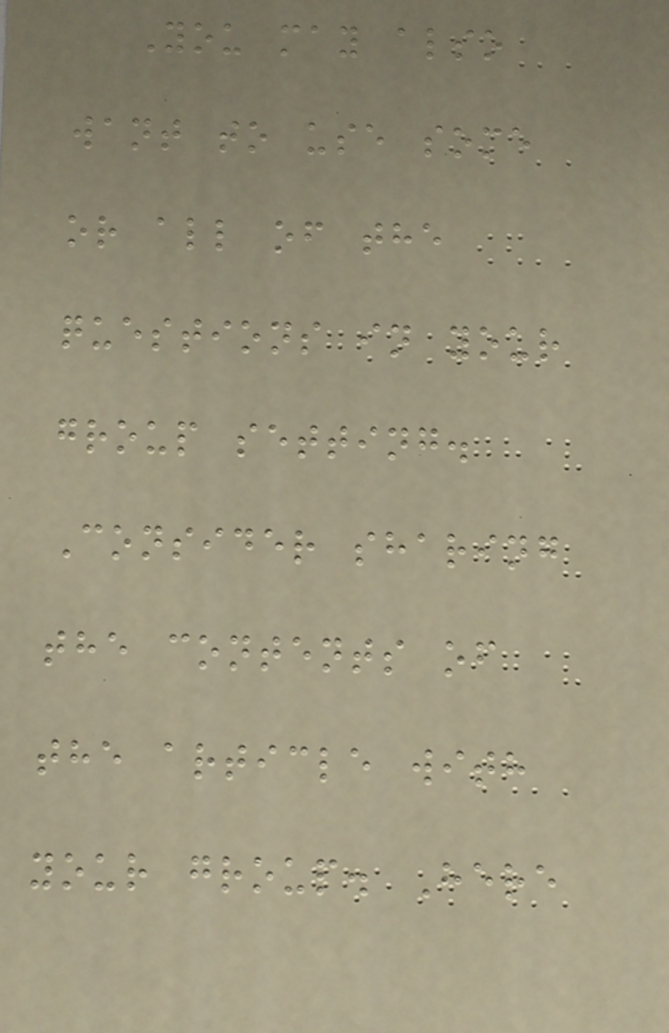You may also
want to use some
or all of the
questions in your
group setting.
Consider sharing
the contents of
the article with
your group. Here
